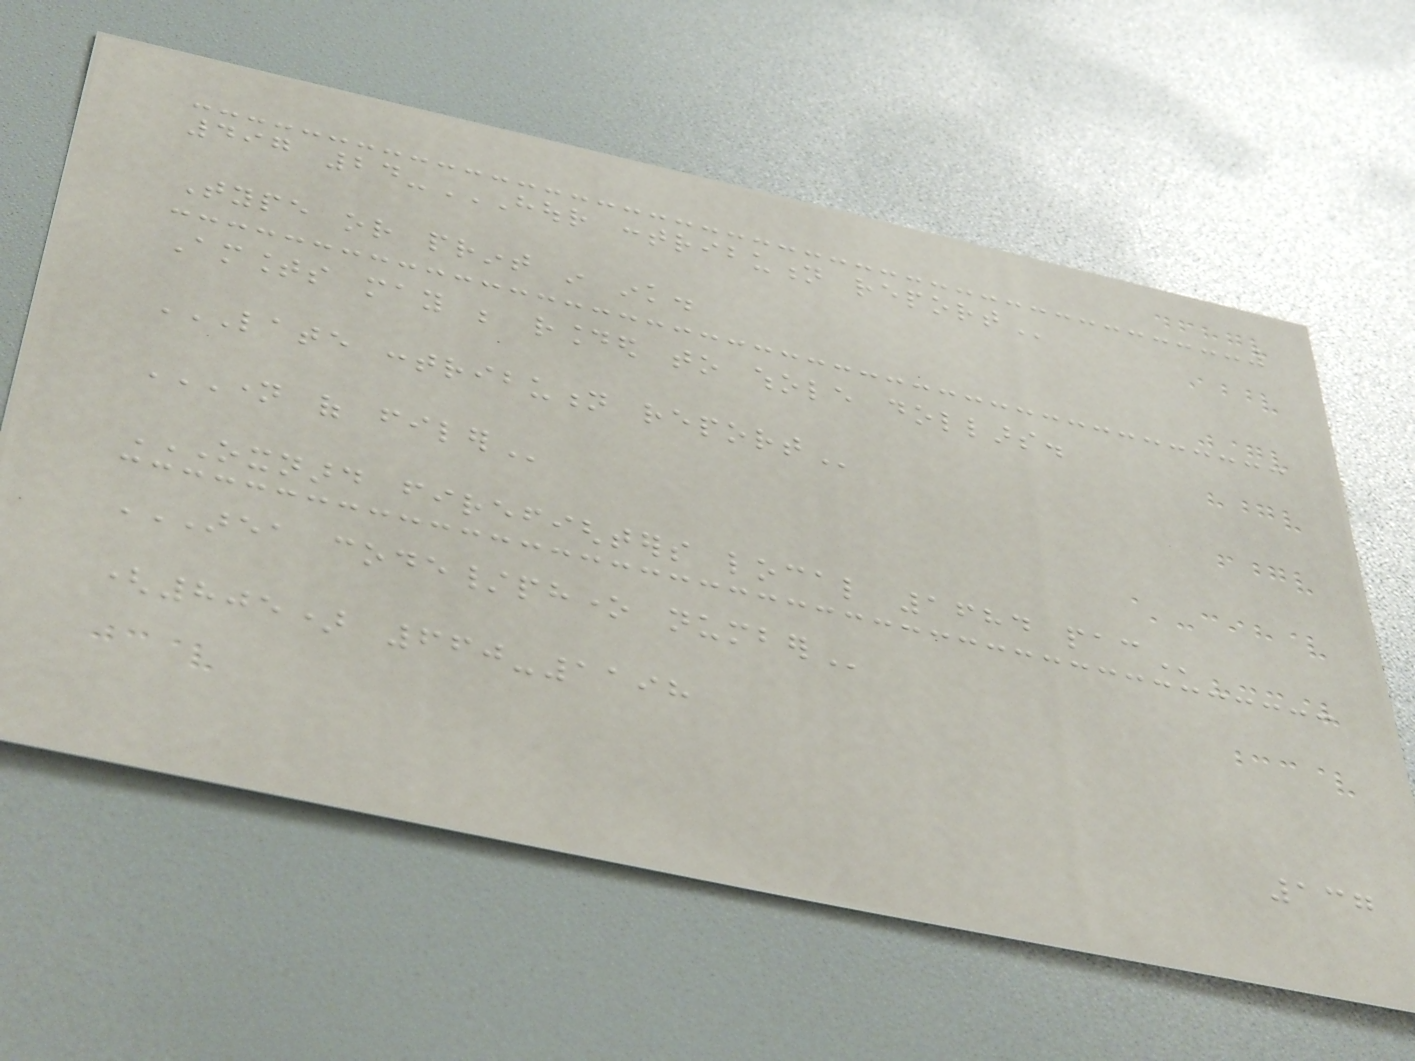497 24-HOUR CONTRIBUTION REPORT
Type or print in ink.
Amounts may be rounded to whole dollars.
LATE CONTRIBUTION REPORT
NAME OF FILER
OXNARD FIREFIGHTERS LOCAL 1684 PAC
AREA CODE/PHONE NUMBER
(805) 660-1198
137
